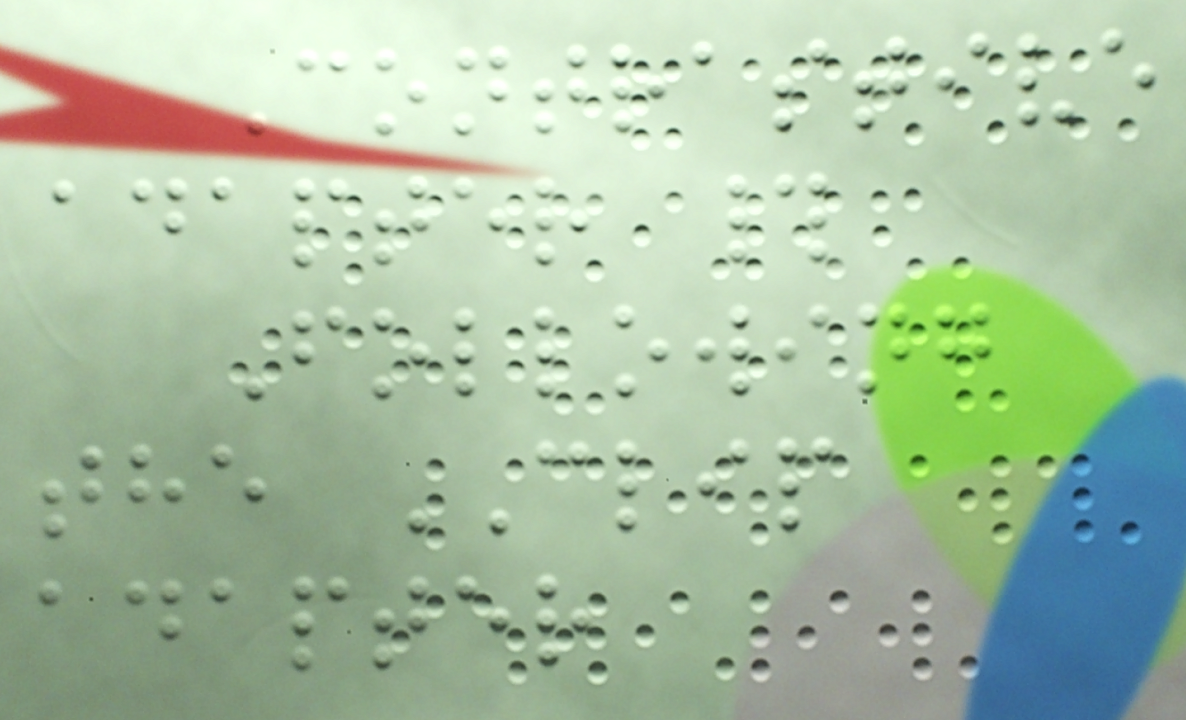Contrastive
adapter #
Following
the CLIP
adapter
